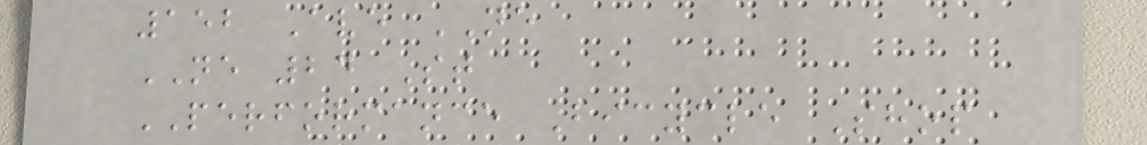152 Ave NE
NE 24 St
PERFORMANCE Bicycle Shop
